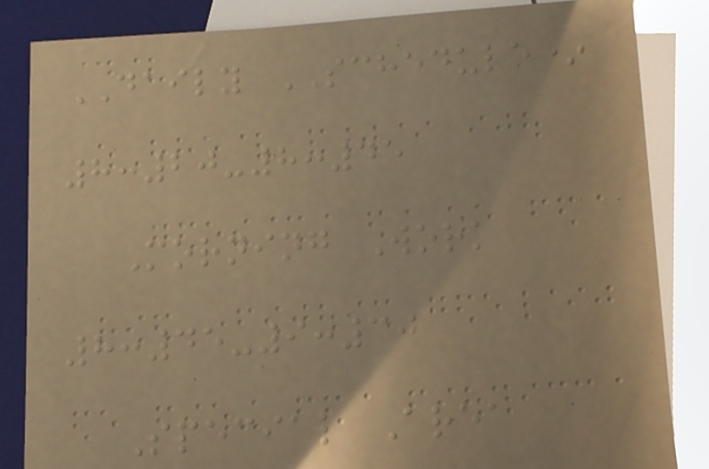DAILY SCHEDULE*
8:20-8:45
Morning Work
8:45-9:30
Special Area
